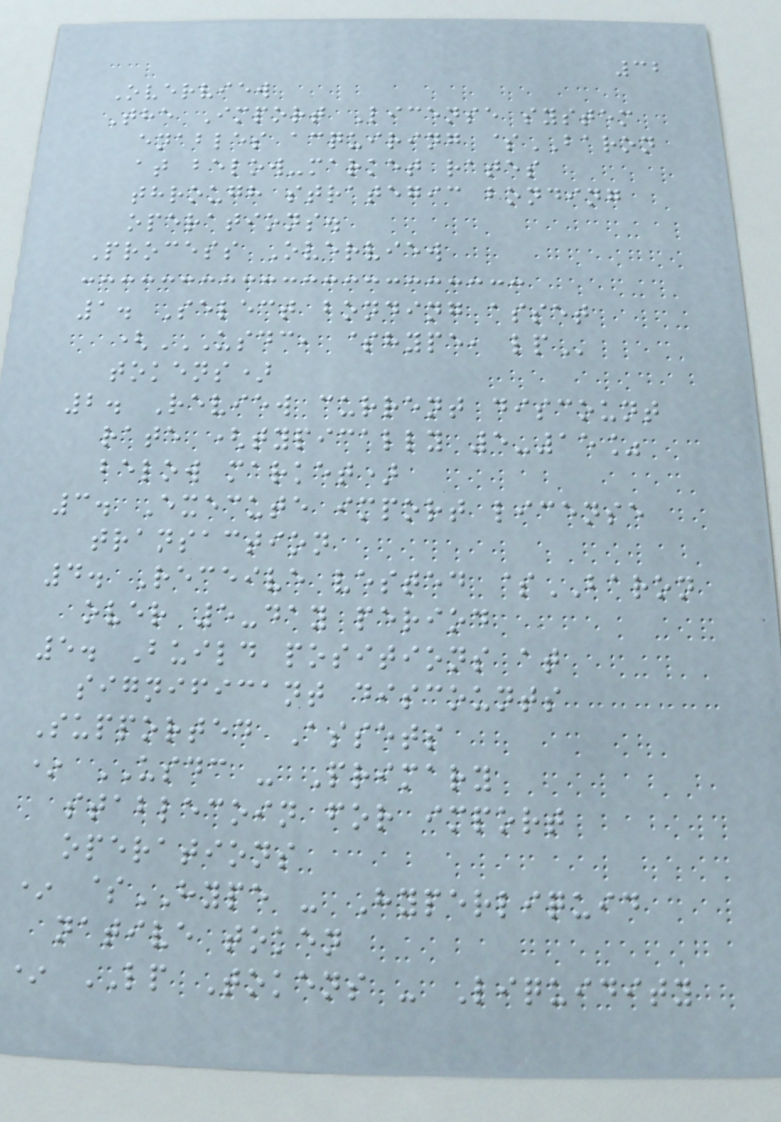32
Overview
The Import License system
enables acquiring $BARON
at below-market rates
through strategic bonding
operations.
Process Overview
1. Select bonding asset
(USDC, $HYPE, LP
tokens)
2. Review current discount
rate (typically 5-15%
below market)
3. Execute import license
transaction
4. Receive vested $BARON
over 5-day period
5. Build positions at
significant discounts
Supported Assets
* USDC - Primary
stablecoin for import
operations
* $HYPE - Hyperliquid
native token
* LP Tokens - Liquidity
